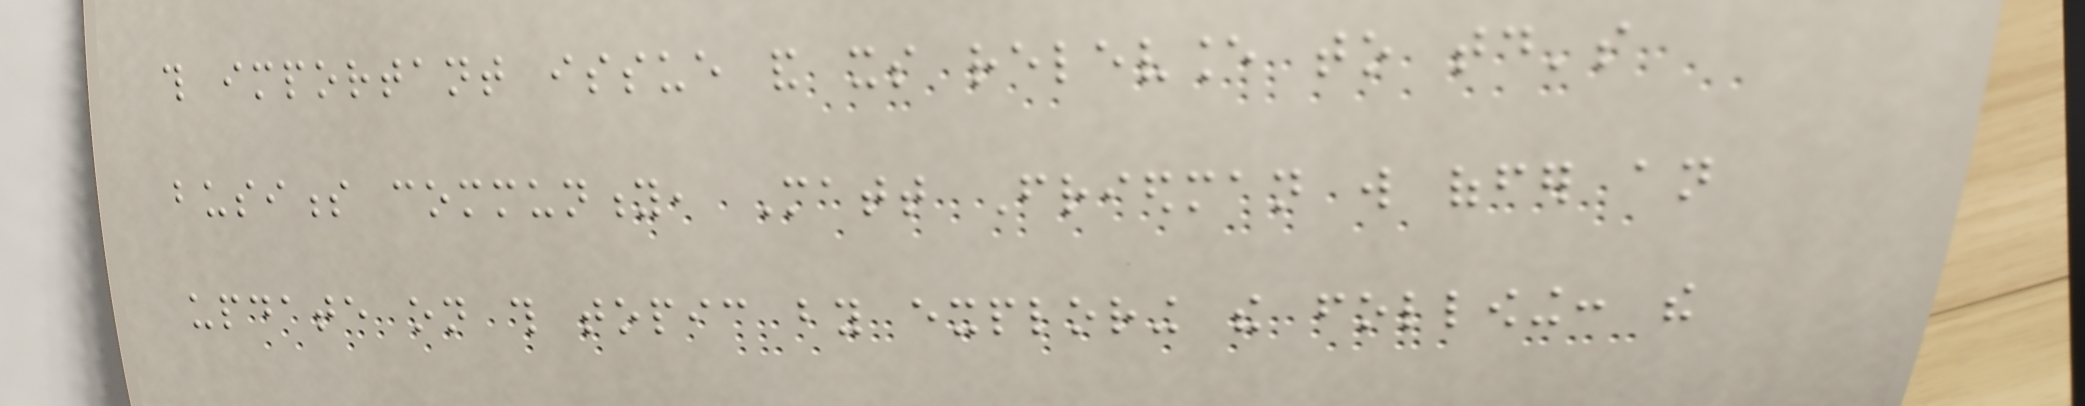this important issue and its relevance to today's
business community, Matt Friedman will offer an
update on this topic by exploring the following: the
